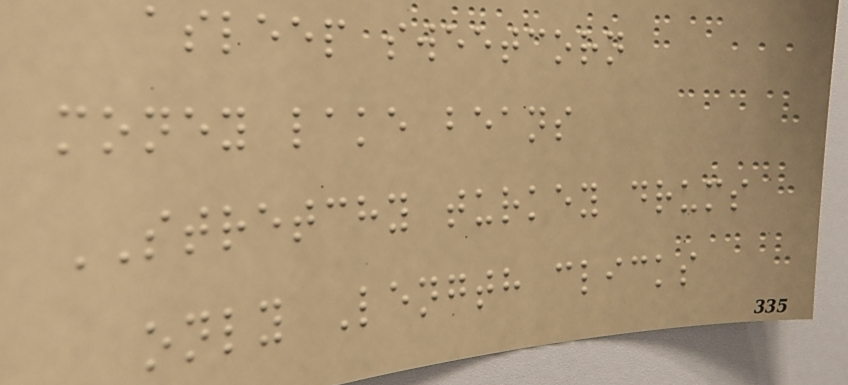asleep sweetcorn
money lake beans
STRETCHY turkey drums
only Length clicks
